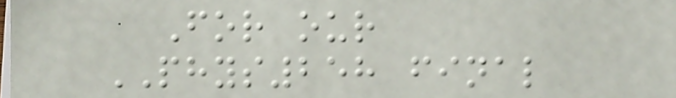For our
PHYS258 final
